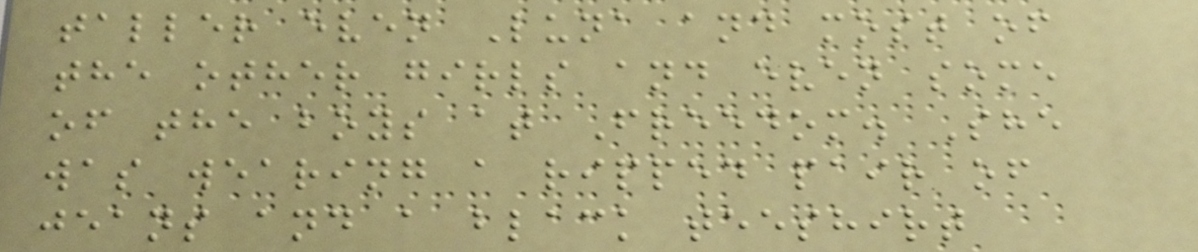taller even Luna and most of
the other girls and even some
of the boys at Freedom. She
was wearing a ripped pair of
jeans and a black teeshirt
